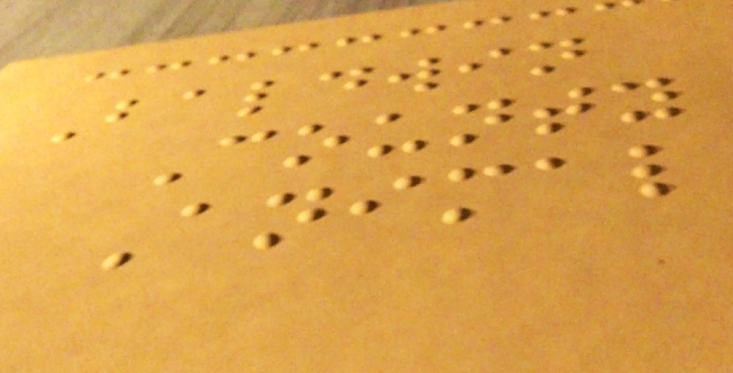Baldwin
County
Animal
